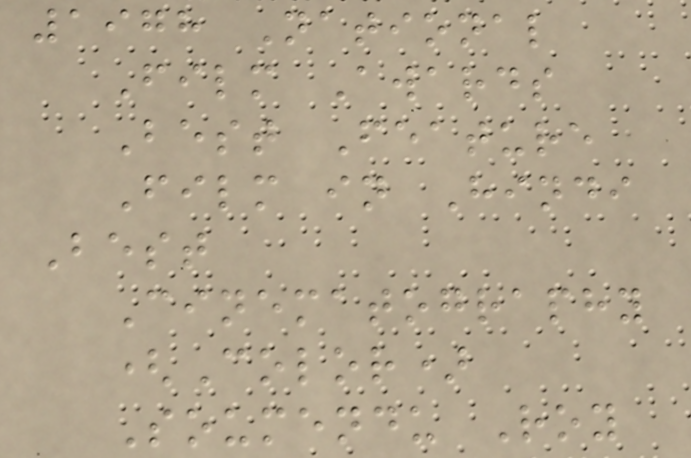1978 National
Film Awards
Best Feature
Film in Hindi
Best
Cinematography
(Color)
Soumendu Roy
